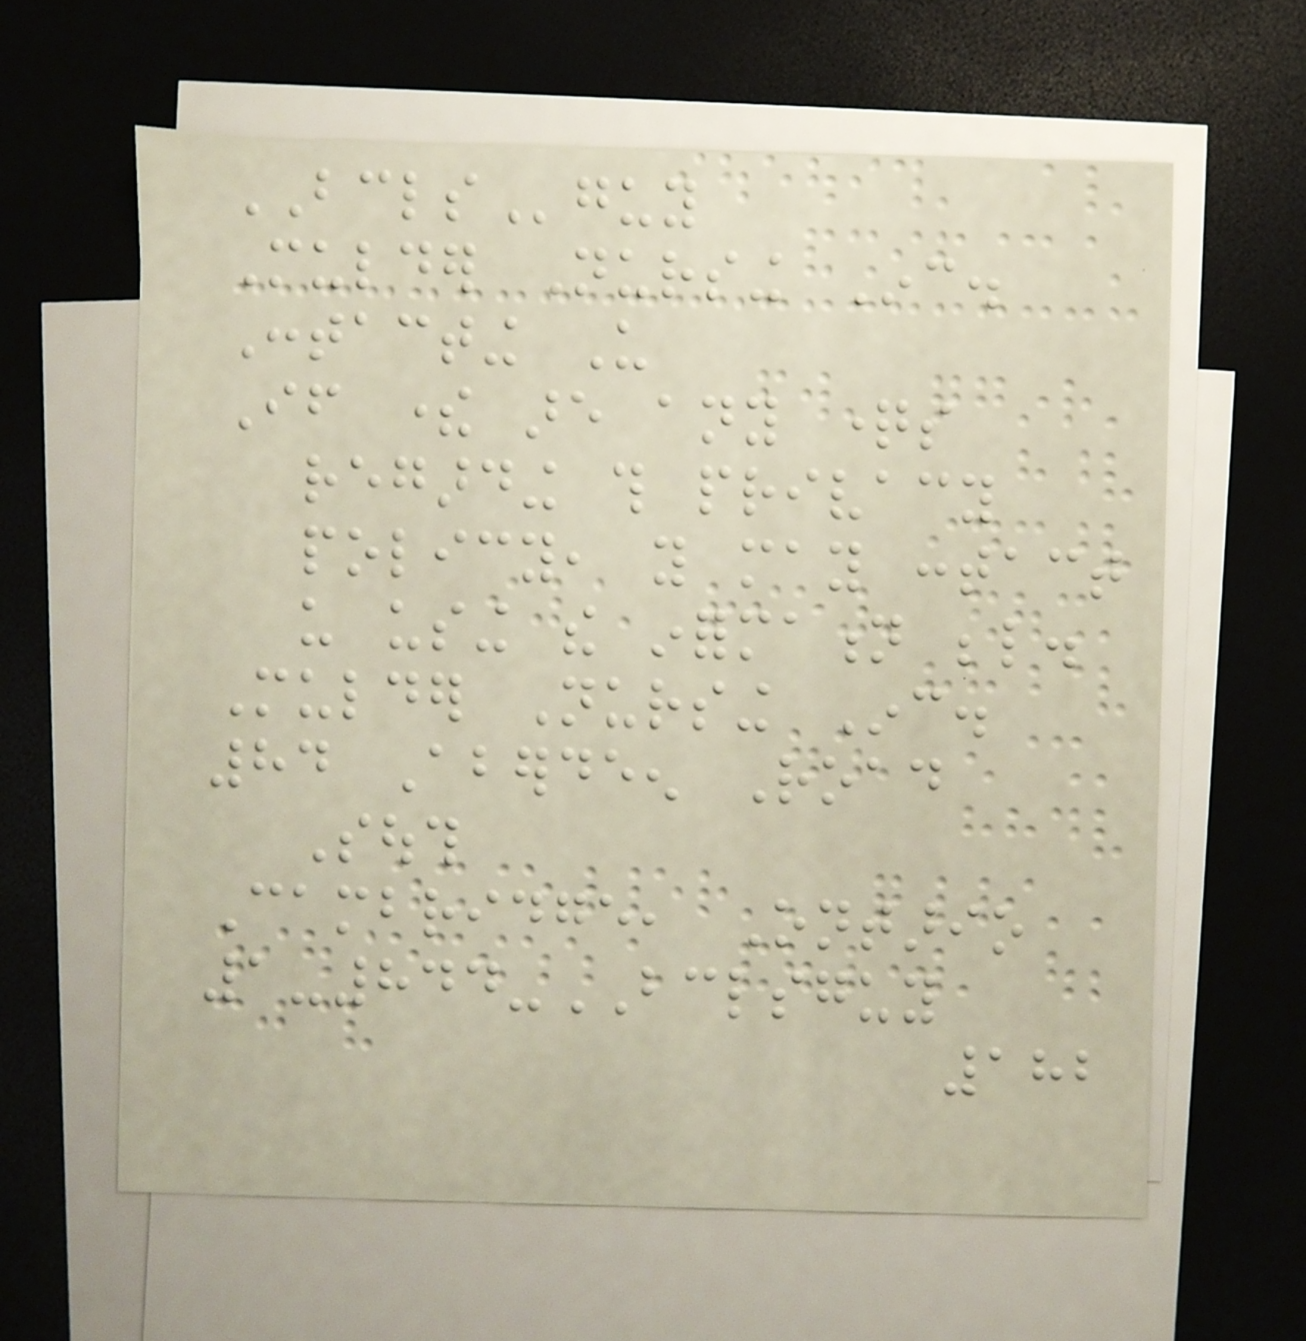BCLSguy
Mulder Nursing Inc.
Contacting Us
If there are any questions
regarding this privacy
policy, you may contact
us using the information below.
Mulder Nursing Inc.
84 Aberdeen Road
South
Cambridge, Ontario
1-844-BCLSGUY
182
